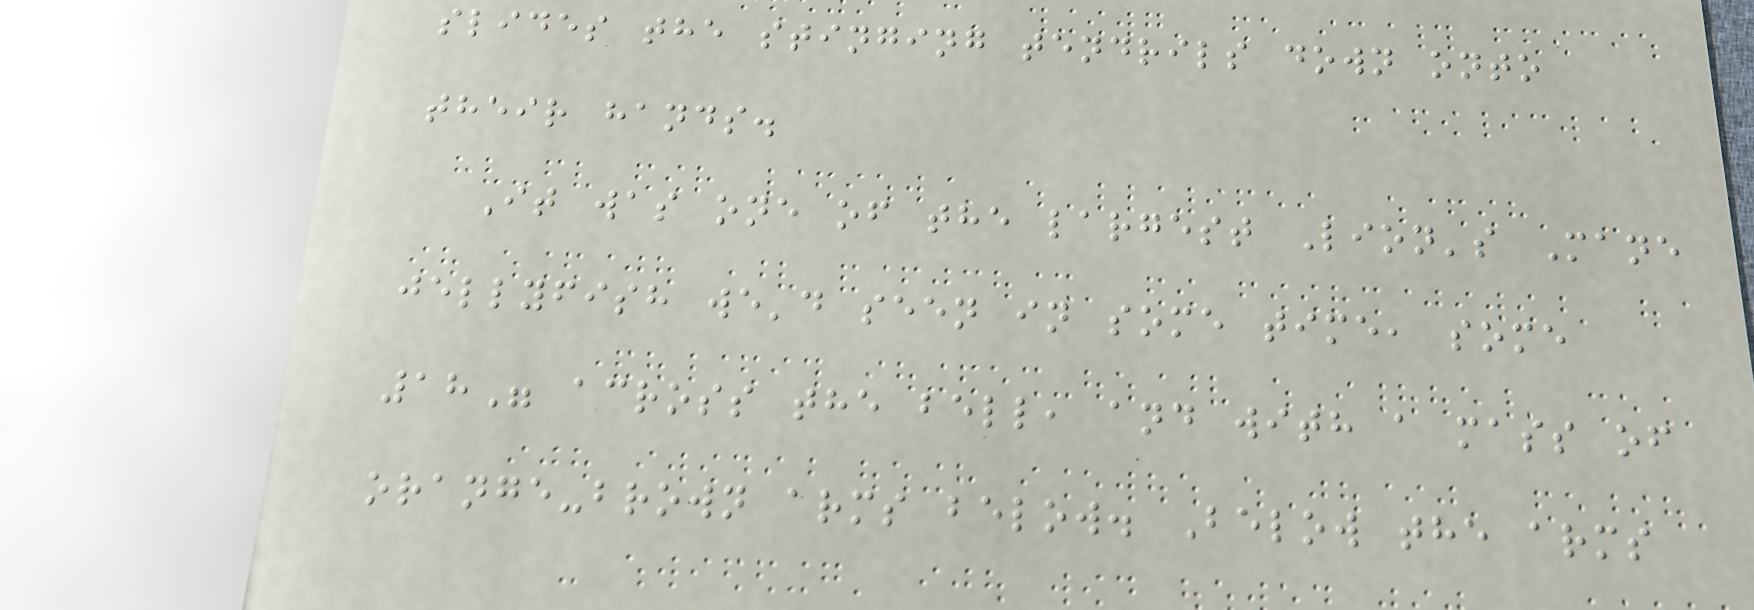slides the stinging tendrils down onto
their hands.
It was one of the largest Lion's Mane
jellyfish we'd seen in some time, some
18" across the bell, and with a mass of
orange-brown arms below. Below the arms
